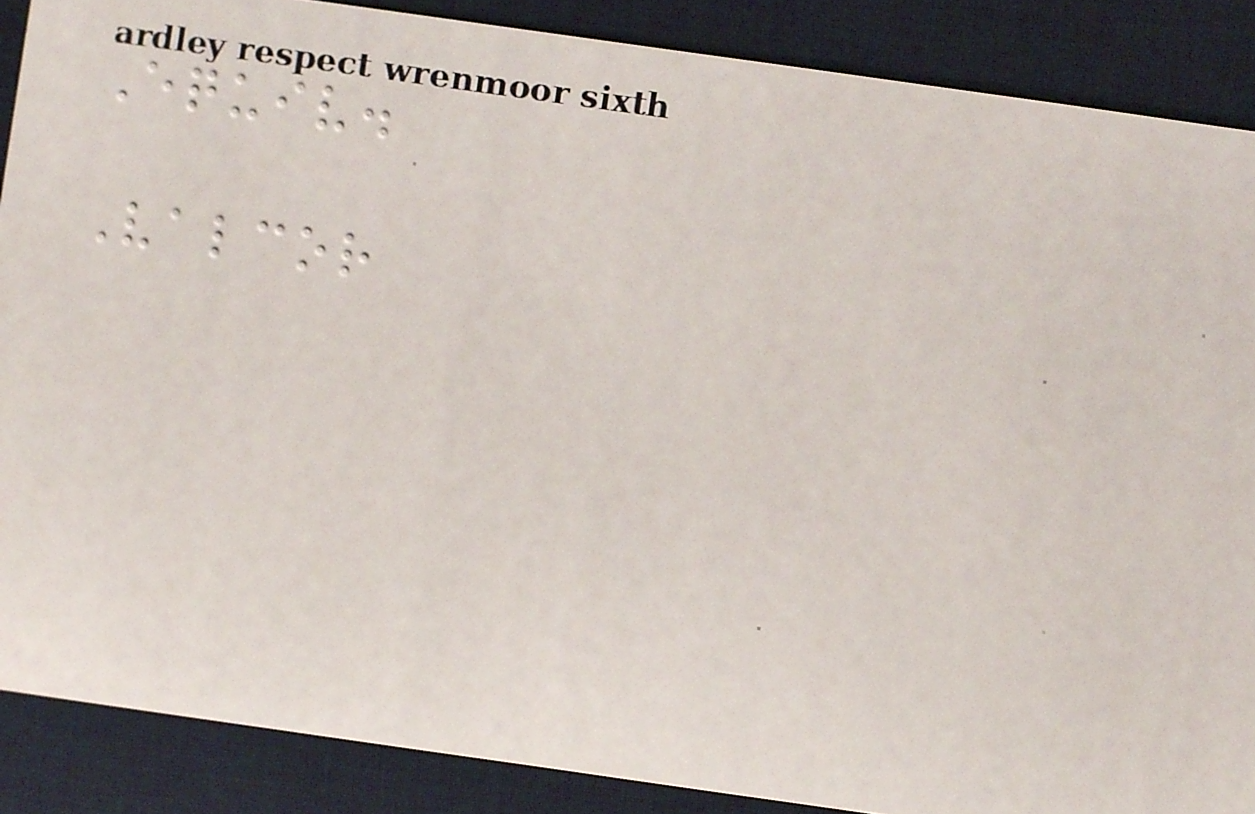Equiv.
Valcor
